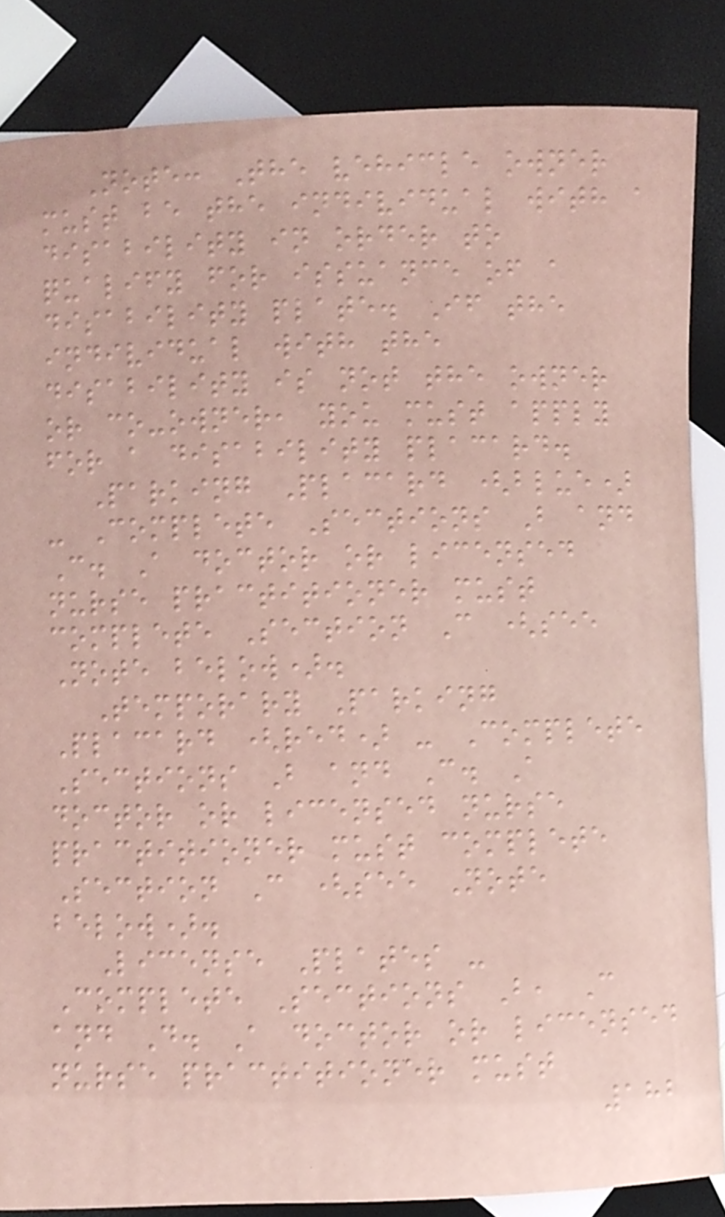Note: The vehicle owner
must be the individual with a
disability in order to
qualify for issuance of a
disability plate. If the
individual with the
disability is not the owner
or co-owner, you must apply
for a disability placard.
Parking Placard (blue)
- Complete Sections B and
C. A doctor or licensed
nurse practitioner must
complete Section C (see
Note below).
Temporary Parking
Placard (red) - Complete
Sections B and C. A
doctor or licensed nurse
practitioner must complete
Section C (see Note
below).
License Plates -
Complete Sections B, C
and D. A doctor or licensed
nurse practitioner must
182
